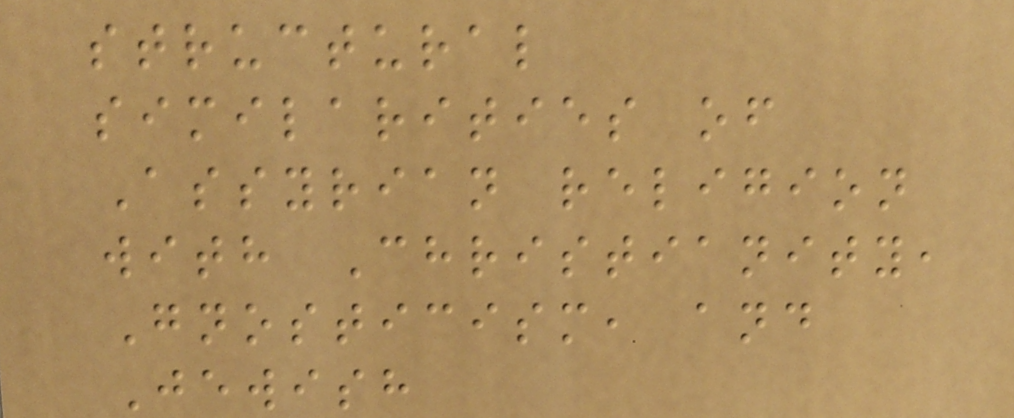structural
similarities of
Assyrian religion
with Christianity,
Gnosticism, and
Jewish
